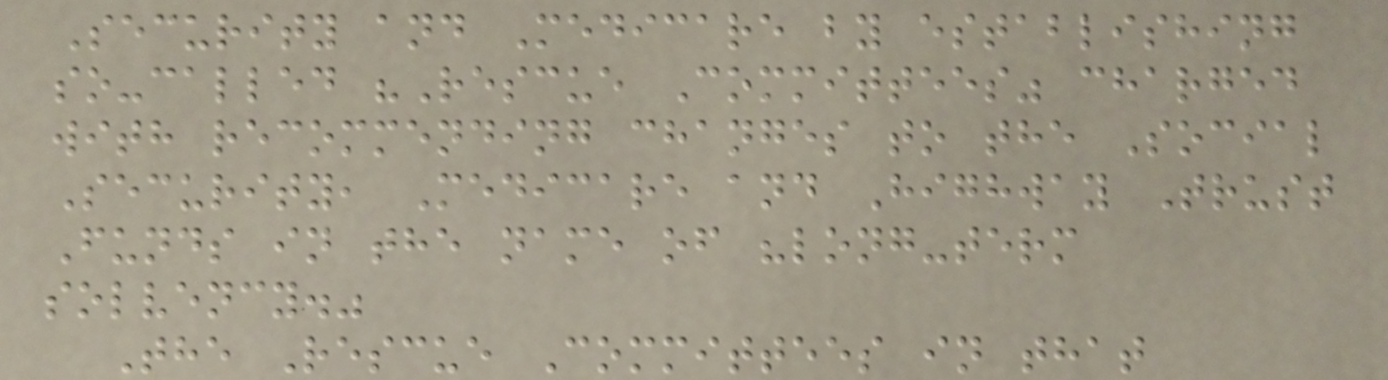Security and Medicare by establishing
so-called "Rescue Committees" charged
with recommending changes to the Social
Security, Medicare and Highway Trust
Funds in the name of "long-term
solvency."
The Rescue Committees in that
